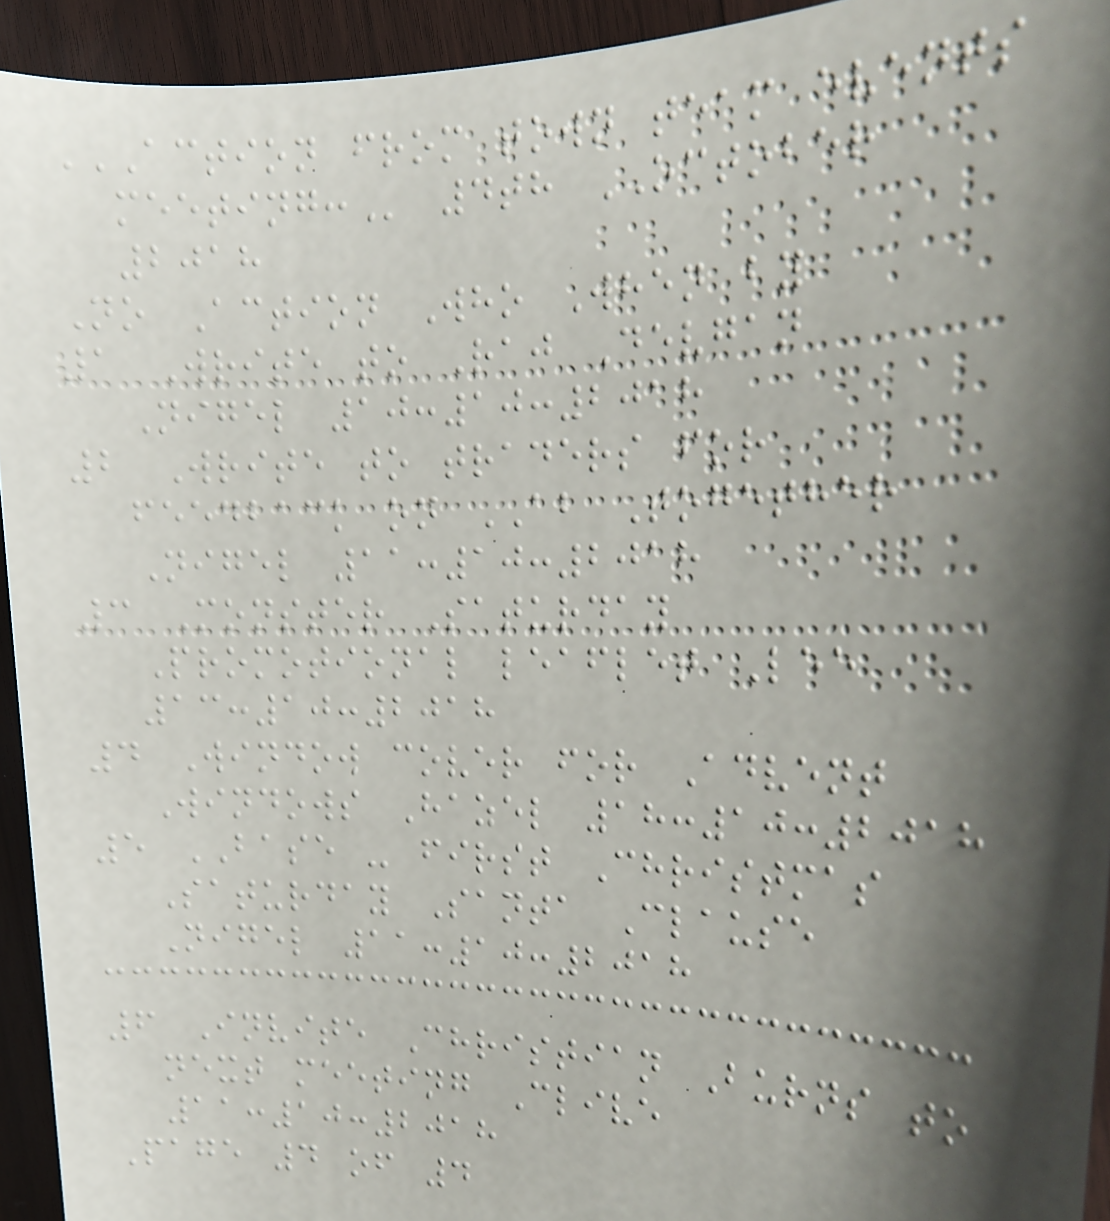ACTION FROM TOWN TEAM EVENTS
MEETING: 4th OCTOBER
2018
No Action Who When by
1 Write to Raj Devgan
Nigel 10:10:2018
2 Write to traders for
feedback on AB Together
Nigel 11:10:2018
3 Monster Saturday
Promotional leaflet Lee
13:10:2018
4 Window cover for Advent
Windows Hazel 18:10:2018
5 BASE - first Christmas
Saturday Santa Clause
Nigel 11:10:2018
6 Invite Christian Burns to
next meeting Clive
11:10:2018
Page 4 of 4
